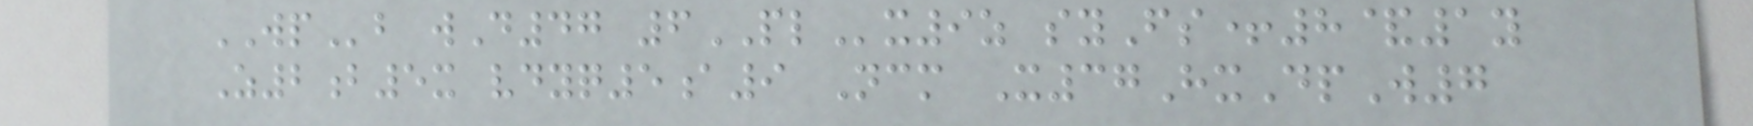WPb wD47 6PLx9z syFs+8&1y
Z2b5x vdyq5a9 Ncm X37HxDpW7
